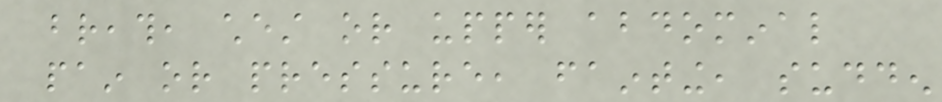breath, chest or upper abdominal
pain or pressure, fainting, sudden
